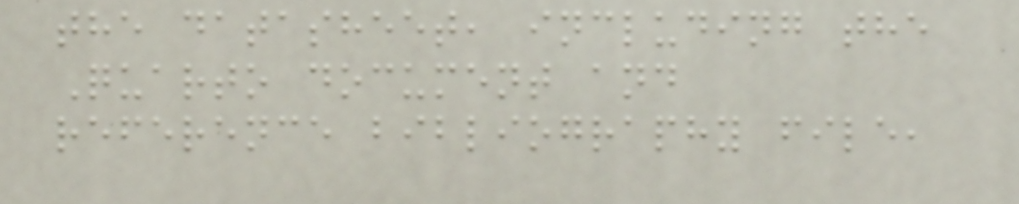the datasheet, including the
Quarto document and
reference bibliography file,
